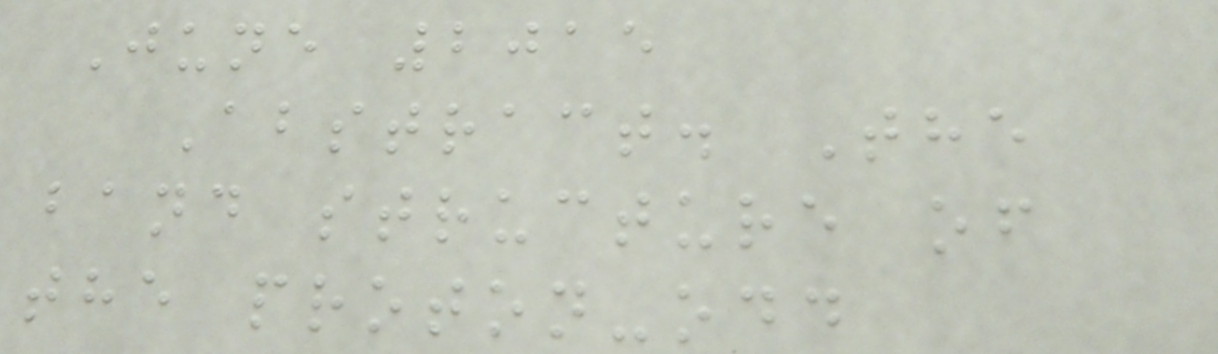June 2015
Abstract. The
band structure of
the proton-odd
